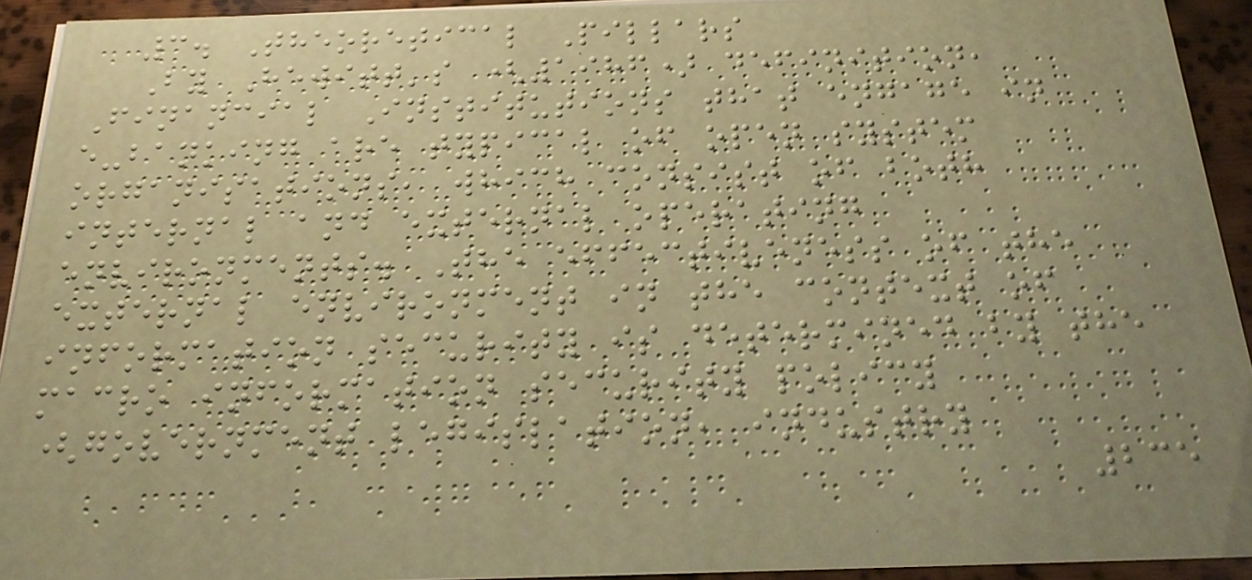3. Theoretical Pillars
By Hewitt's (1986) definition,
Financial Institutions that engage in
e-banking are typical of open system
organisations, which consist of both
internal and external operating
environments. The effectiveness of the
external environment in the context of
information security is determined by the
macro information security policy
(government legislation, industry
235
